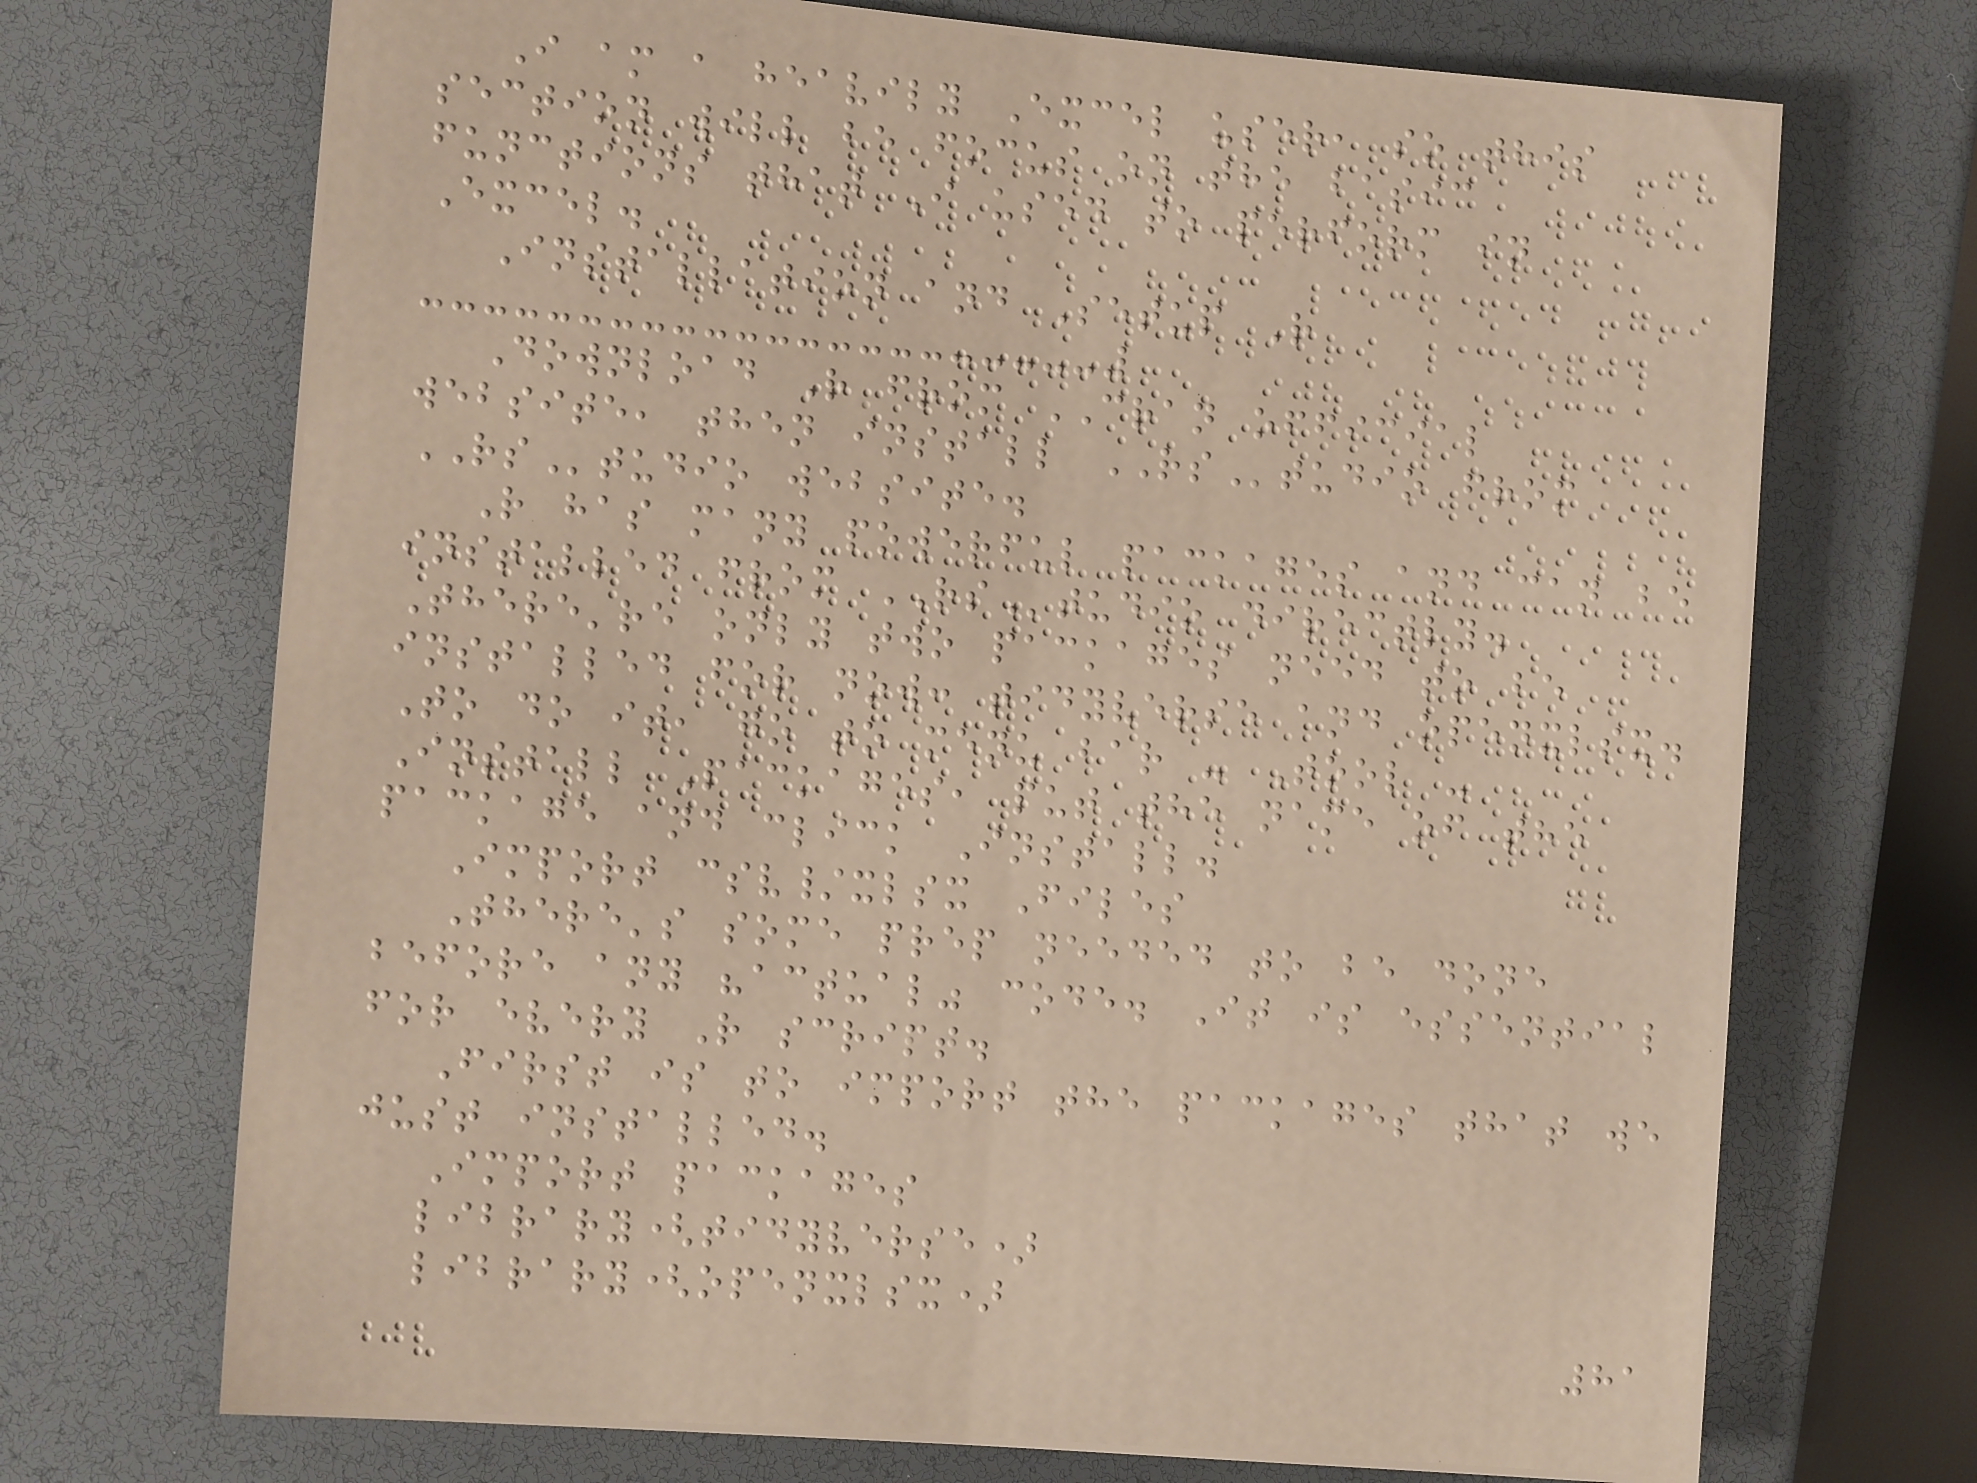I am a heavily Excel user, so this
section will be focus on the basic
functions that I used to perform in
Excel.
Installation and Setup R
Download R from CRAN official
website, then install RStudio from
RStudio website.
R has many powerful packages and can be
installed from RStudio directly.
There're only two packages need to be
installed for now: tidyverse and openxlsx.
To do it, go to menu bar - Tool -
Install Packages, put the name of the
package and click Install.
Import csv/xlsx Files
There's some prep needed to be done
before any "actual" code. It is essential
for every R script.
First is to import the packages that we
just installed.
Import packages
library(tidyverse)
library(openxlsx)
81
